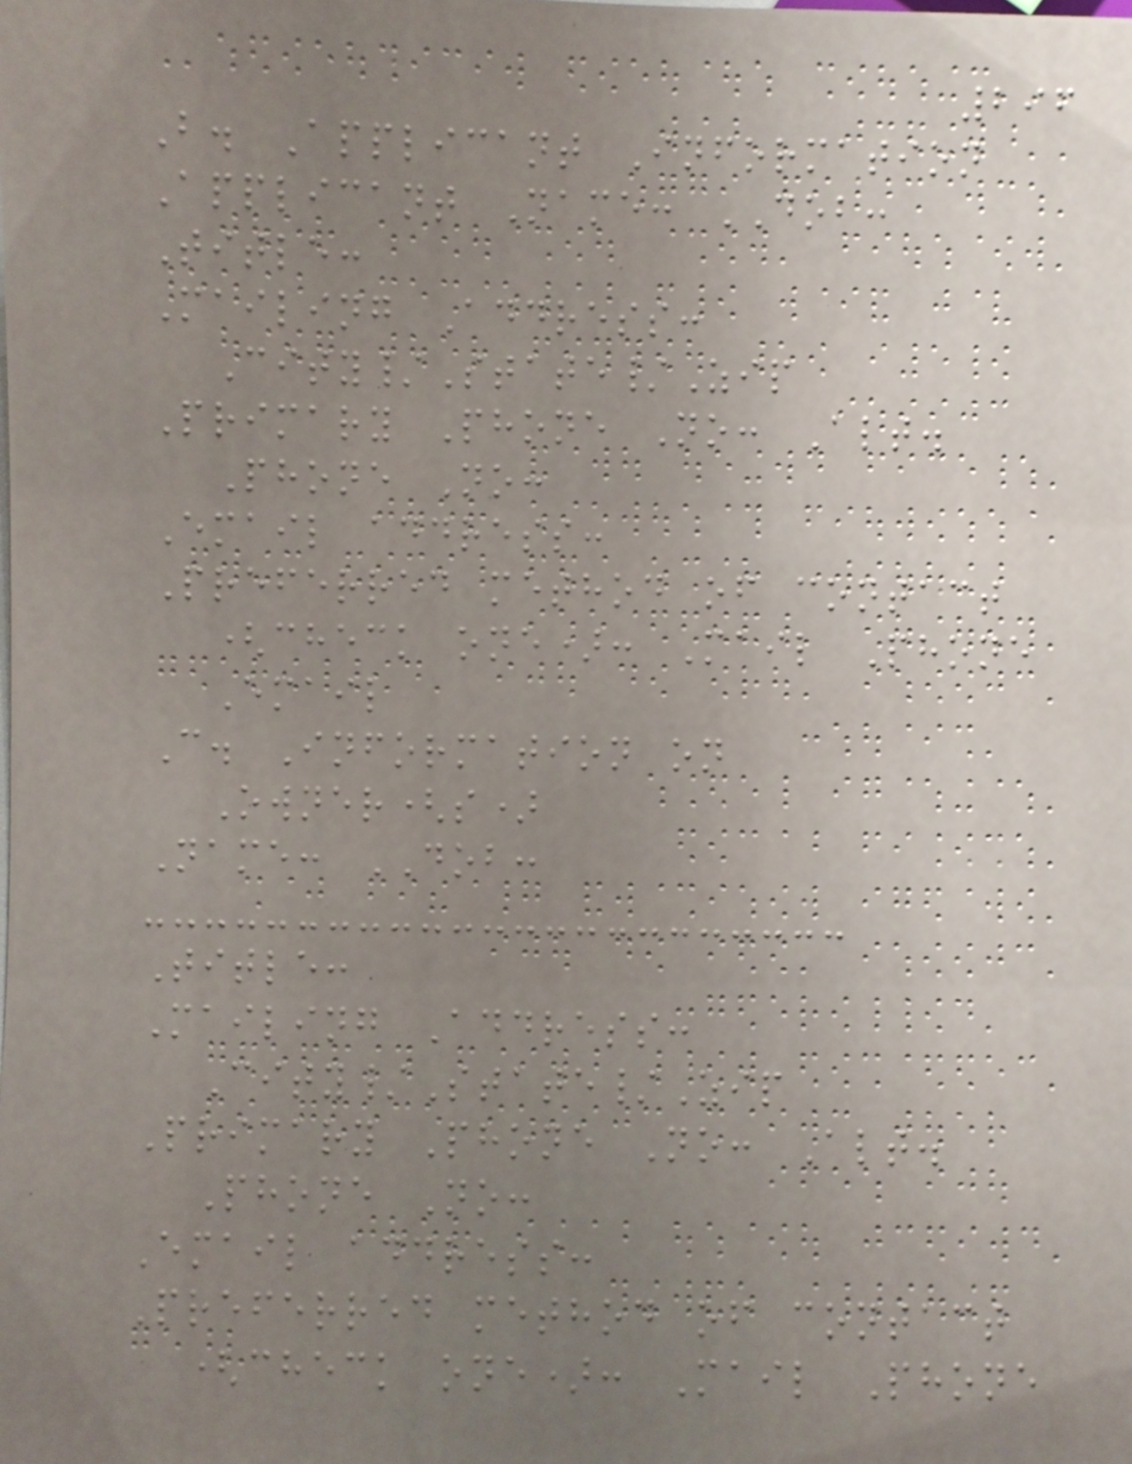296
B. Applicant Information
Applicant Name: DOB:
Title:
Mailing Address:
City/State/Zip
Primary Phone No: Alt.
Phone No:
Email address:
Preferred method of contact
(check one): Mail Phone
Email
C. Information on
Owner(s)
Name: DOB:
Title:
Mailing Address:
City/State/Zip
Primary Phone No: Alt.
Phone No:
Email address:
Preferred method of contact
(check one): Mail Phone
